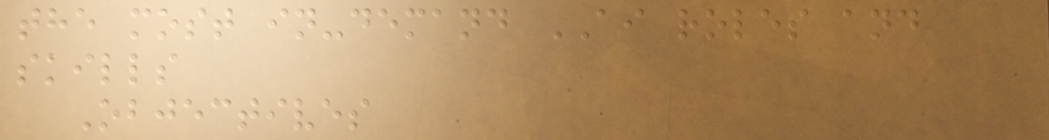the most in-demand AI roles and
skills
Objectives
